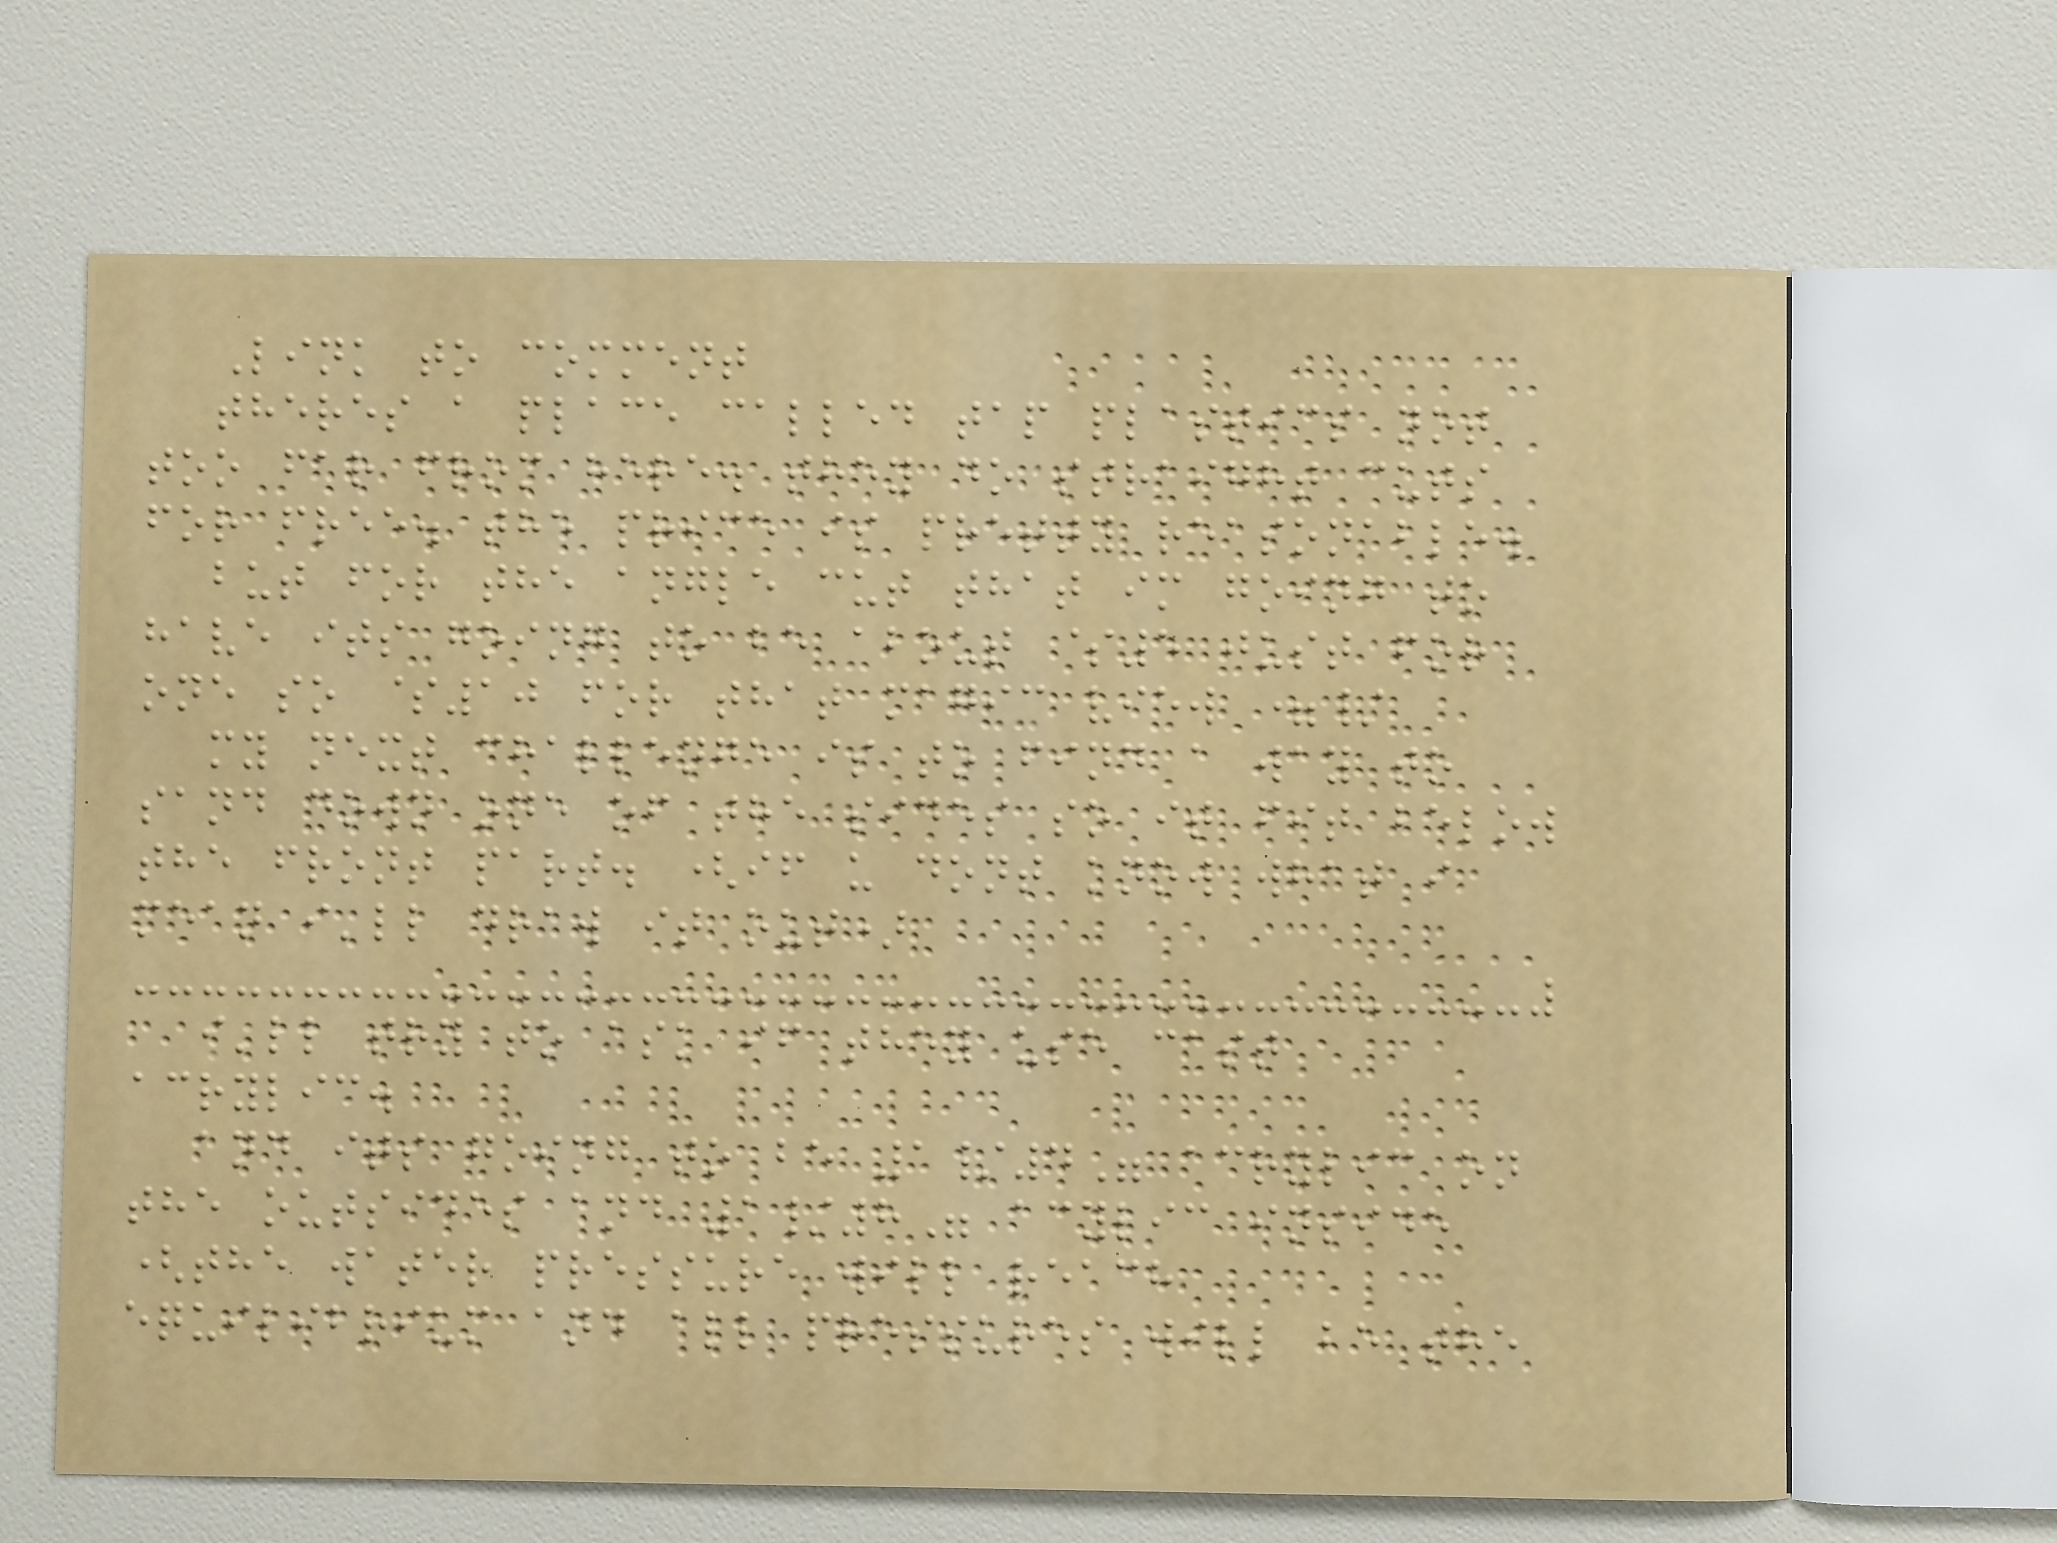Link to comment
theres a place called tap plastics not
too far from here. they do straight cuts
for free. the price is pretty reasonable.
but for the angle cut that im going to
have its going to be about $5 just for
one so $10 for that magic view =/
my next challenge is to find a way to
sand down one of the sides so it fit below
the front part. (if u dont know what i
mean i'll draw it out)
i'll try to ask if they use cast
acrylic.
and its going to be 1/4" acrylic on
the outsides and 1/8" acylic inside
(the water pressure will reach
equilibrium and all pressures will be the
